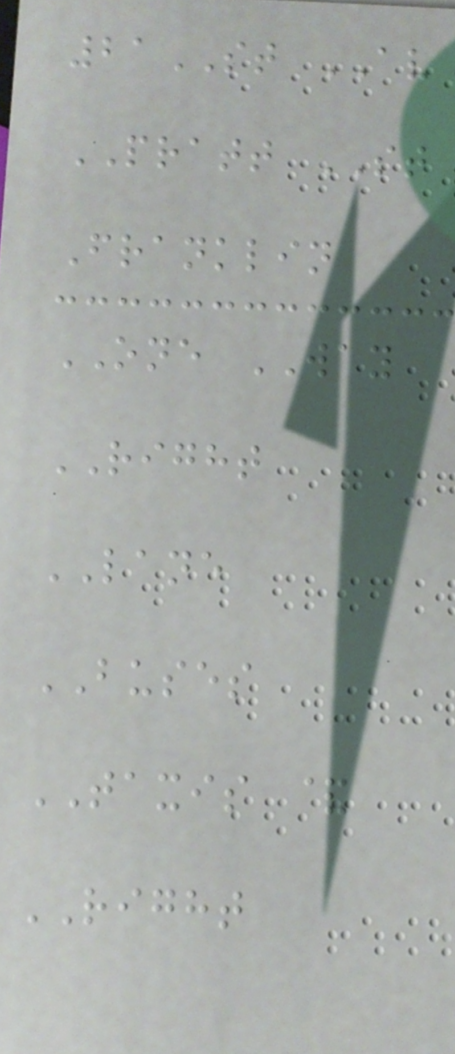21ST AV
PRATT ST
Franklin
ONE WAY
RIGHT
LANE
BUSES
TAXIS &
RIGHT
